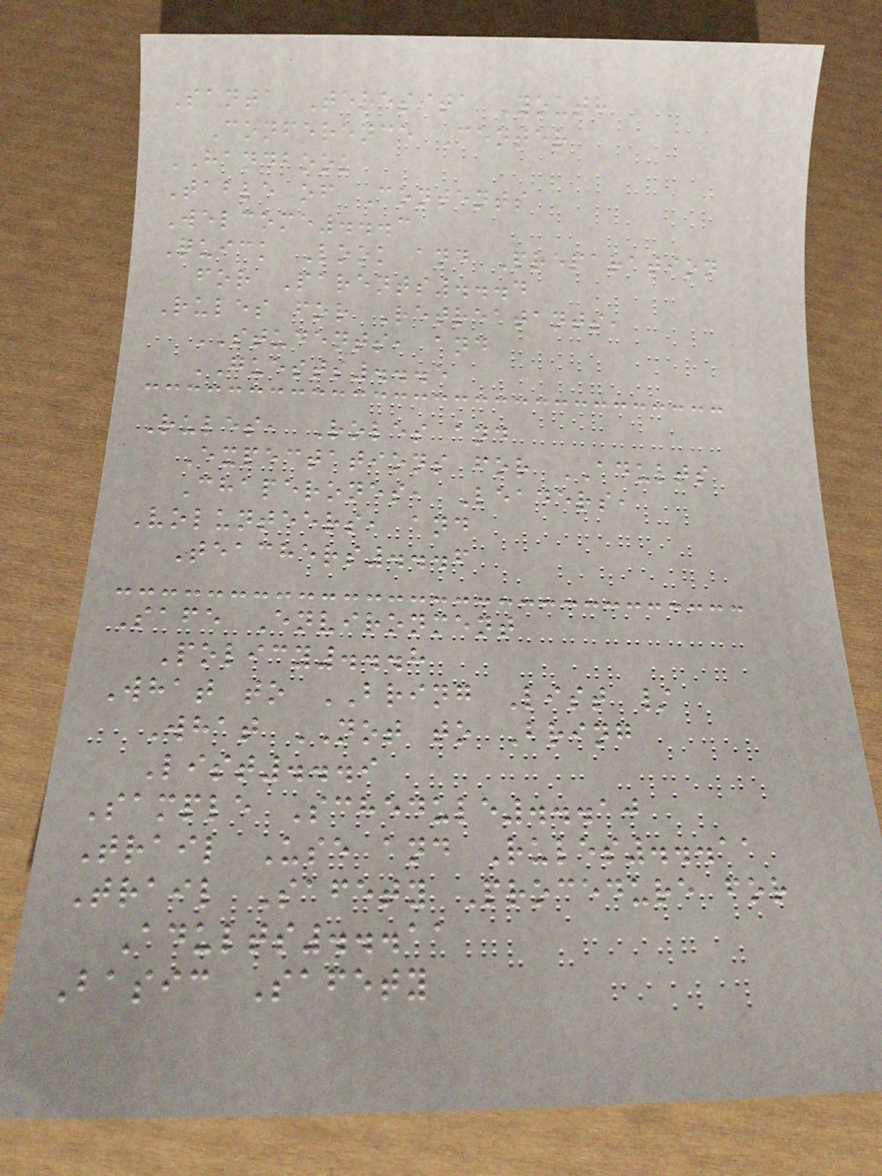Santa Teresita Youth
Conference Center
HANDBOOK
Table of Contents
Welcome...3
Quick Look and Preparation
for Parents...4
Rules for Retreatants,
STUDENTS, and
GUESTS...5
Rules, Roles and
Expectations for ADULTS
Chaperones, Leaders,
Volunteers, and
Teachers...6
Safe Environment
Policy...8
What to BRING List /
What NOT to Bring
List...9
Sample Schedule...10
Trail Use and Rules...11
Trail Safety Procedure for
Adults...11
Basic Safety
